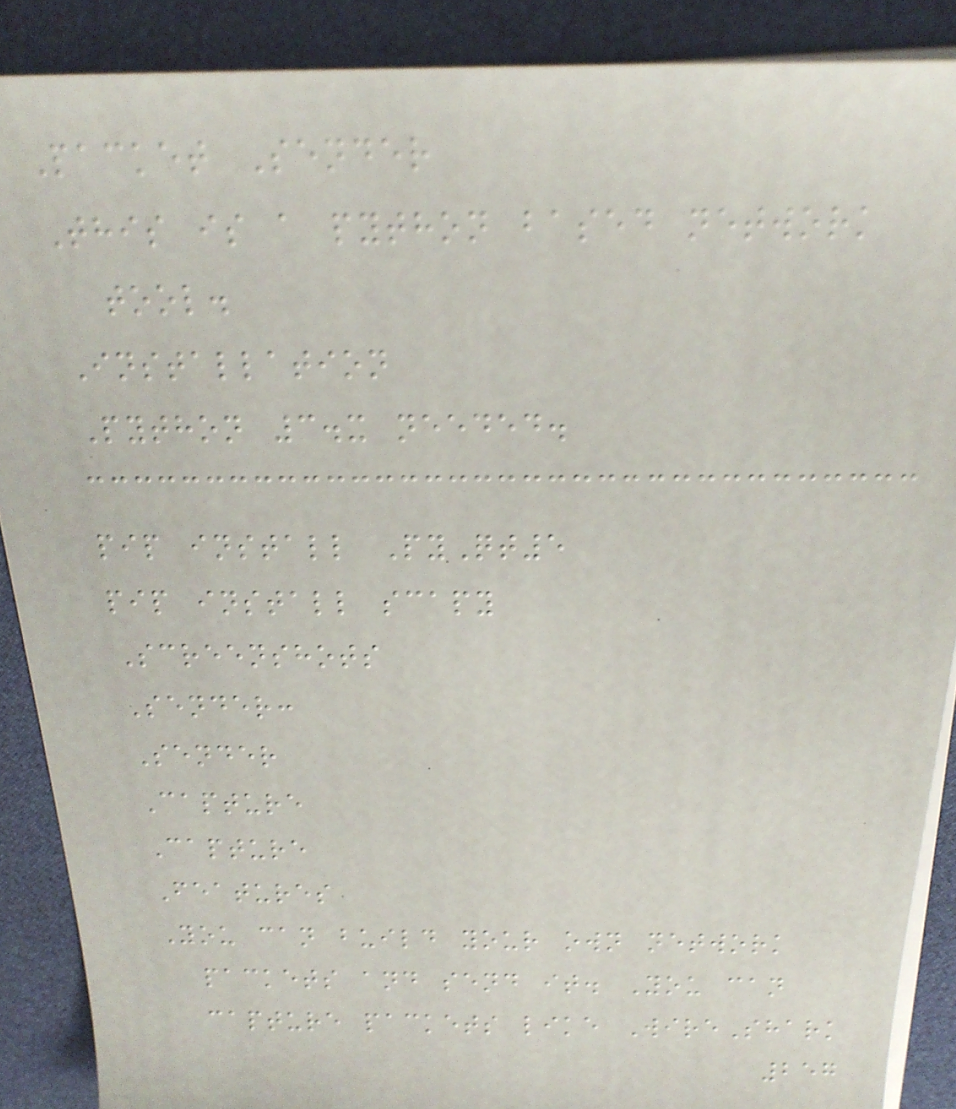Packet Sender
This is a python based network
tool.
Installation
Python 3.x needed.
pip install PyQt5
pip install scapy
Screenshots
Sender:
Sender
Capture
Capture
Features
You can build your own network
packets and send it. You can
capture packets like WireShark
257
